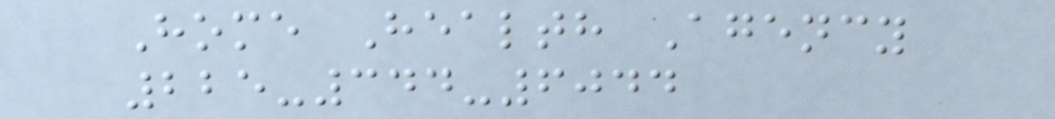Home Health Agency
225-344-6044
